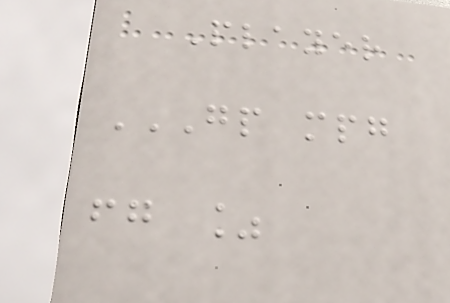Player
GP MPG
FG %
